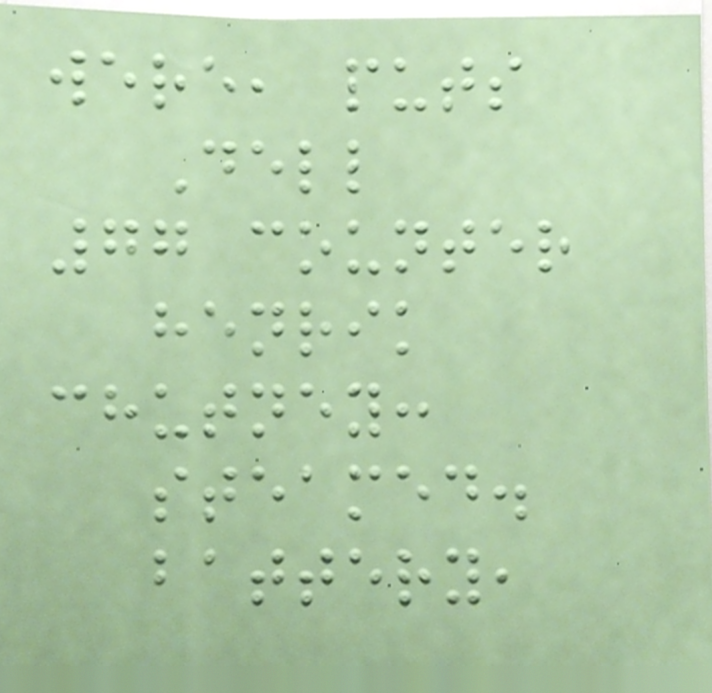were, puts
Dell
77 counter
henrik
chutney:
steamed.
battery,
